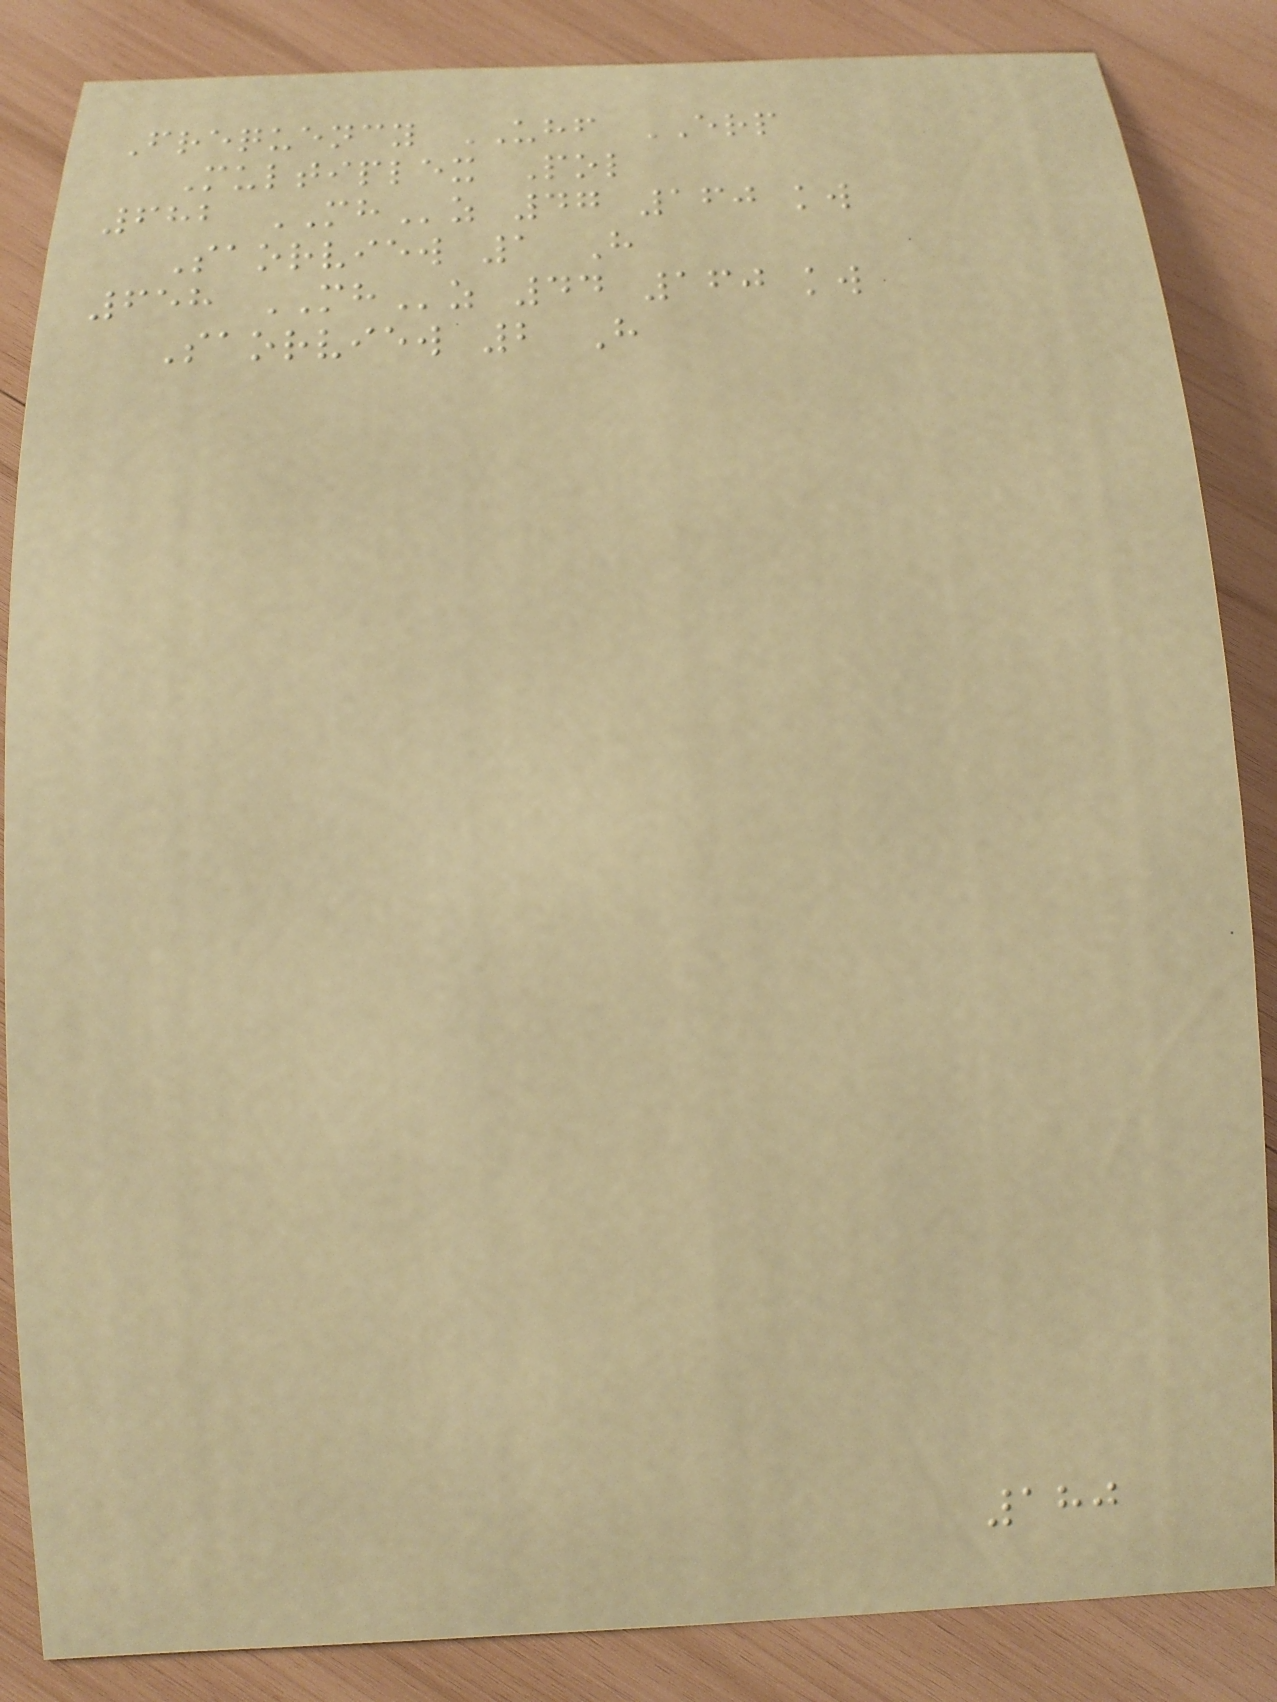Frequency UHF ERP
Multiplex Pol
682 MHz 47 160 kw
Saorview 1 H
658 MHz 44 160 kw
Saorview 2 H
180
